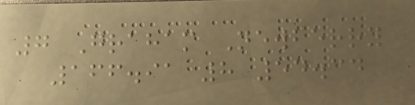7 Graham Newberry
166.91 8 54.34
